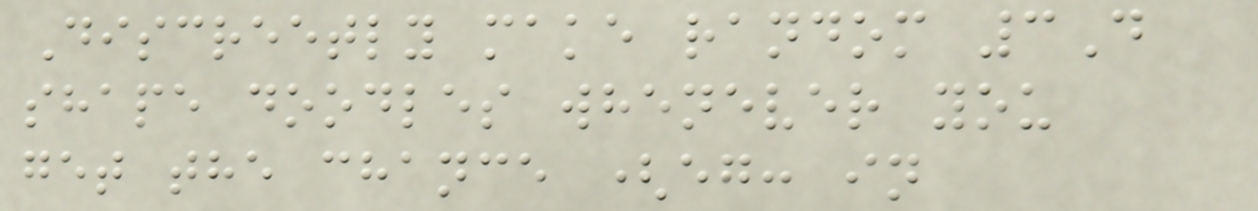Discreetly make random 3D
shape doodles whenever you
get the chance (eg: in
